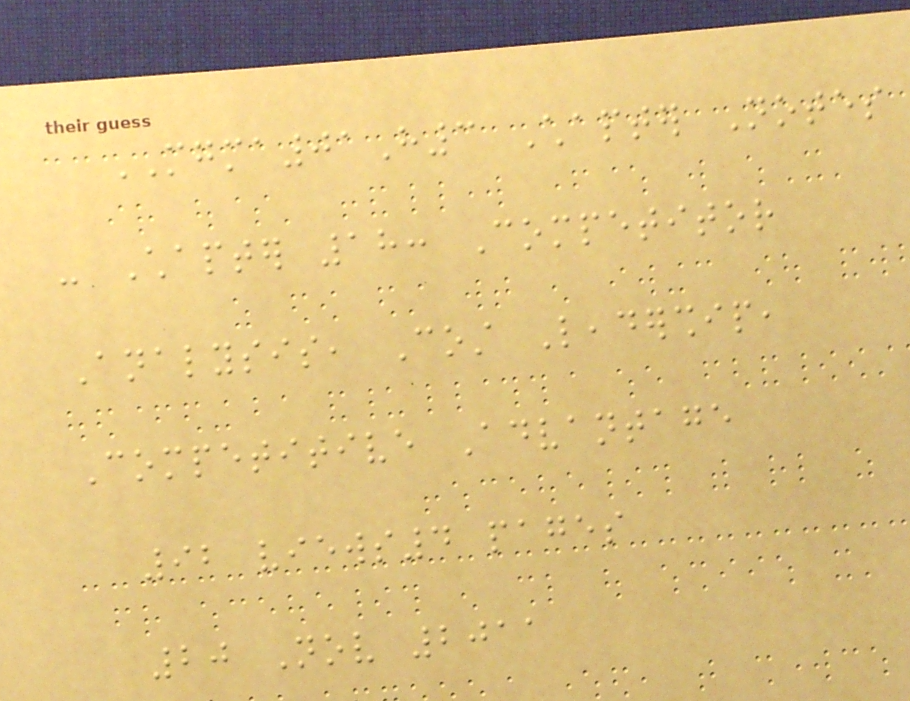MGMA01H3 Chapter Notes
- Chapter 18: Competitor
Analysis, Cost Leadership,
Competitive Advantage
92 views4 pages
20 Nov 2011
